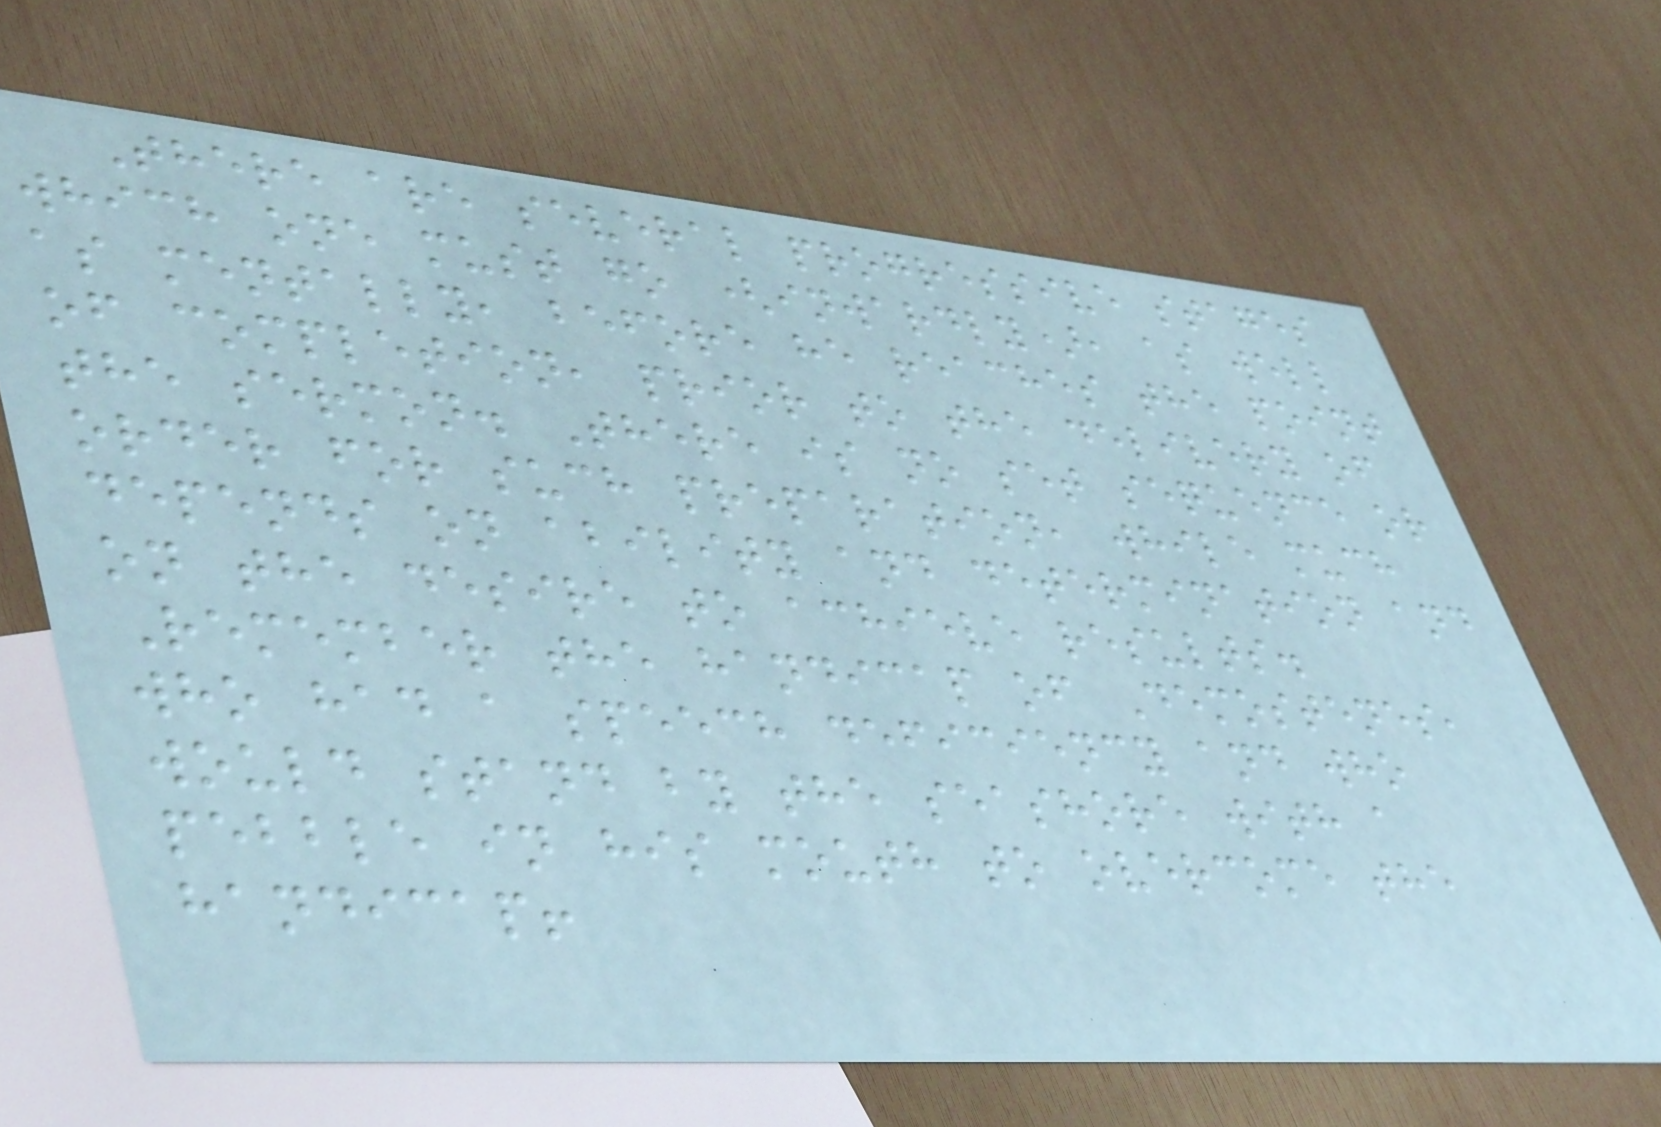There are several progressive stages
which one must go (inwardly), as well
as mentally, before he reaches the point
of completion, prior to the delivery of
the sermon. There is no set sequence or
order for such preparation, while much
depends on ability and determination and
on the desire to achieve results.
Remember the handicap of Demostenes,
who had a speech deficiency and who
would stand by the seashore with a
pebble in his mouth to overcome the
handicap!
